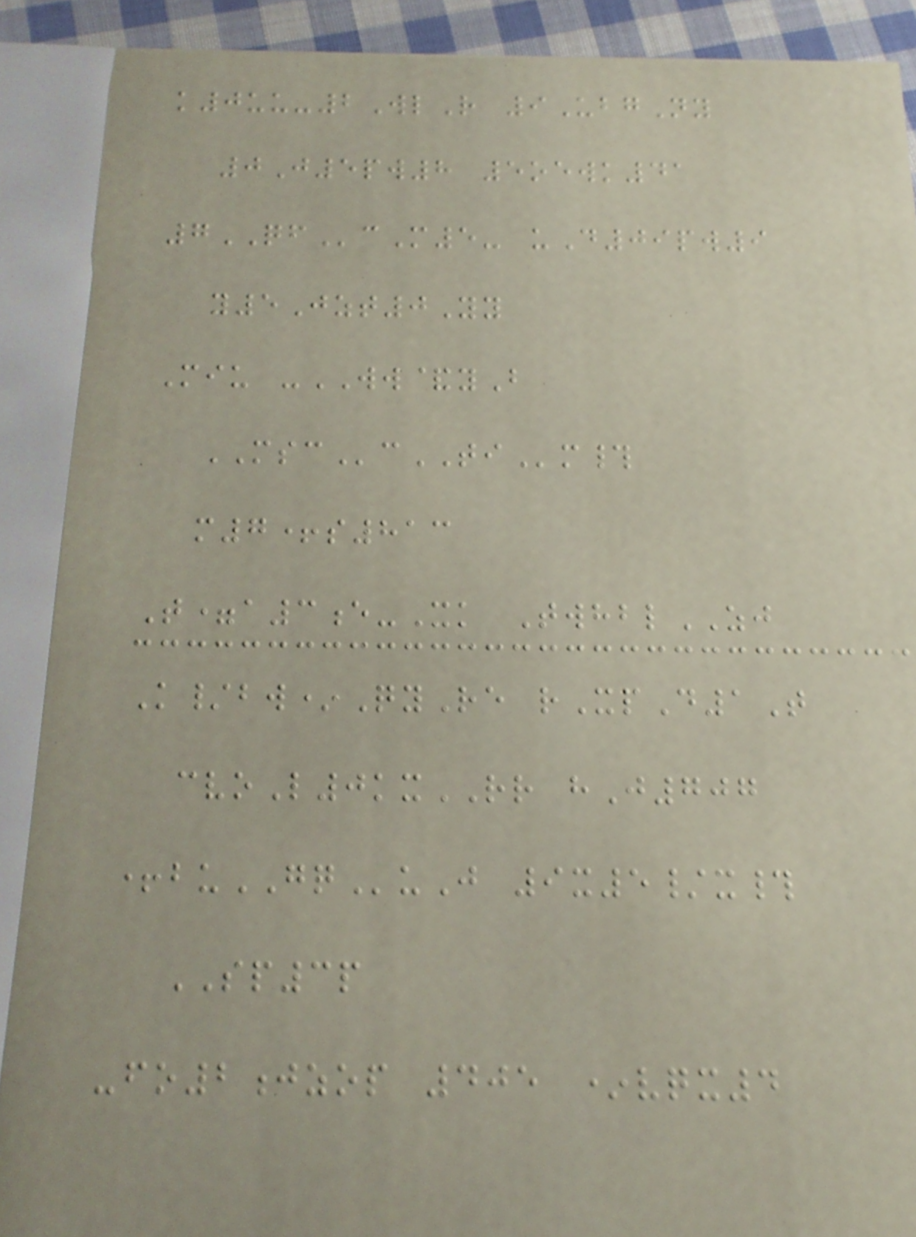k0uu-2WlR 9UbgNy
0J5pw8 5oewk41
7QFcM5- uD09pw9
y5Jzt0Yy
Miu -WW&yB
MSCcTIm#
m7+s813
T=a3e-Xk TwhblZJ
K/bw*QyRe rXpD1T
cvoL0kxRR hJ707
+buGQuJ 9x5/x#
SP3p
-fo2jzop 405 *vqx4
